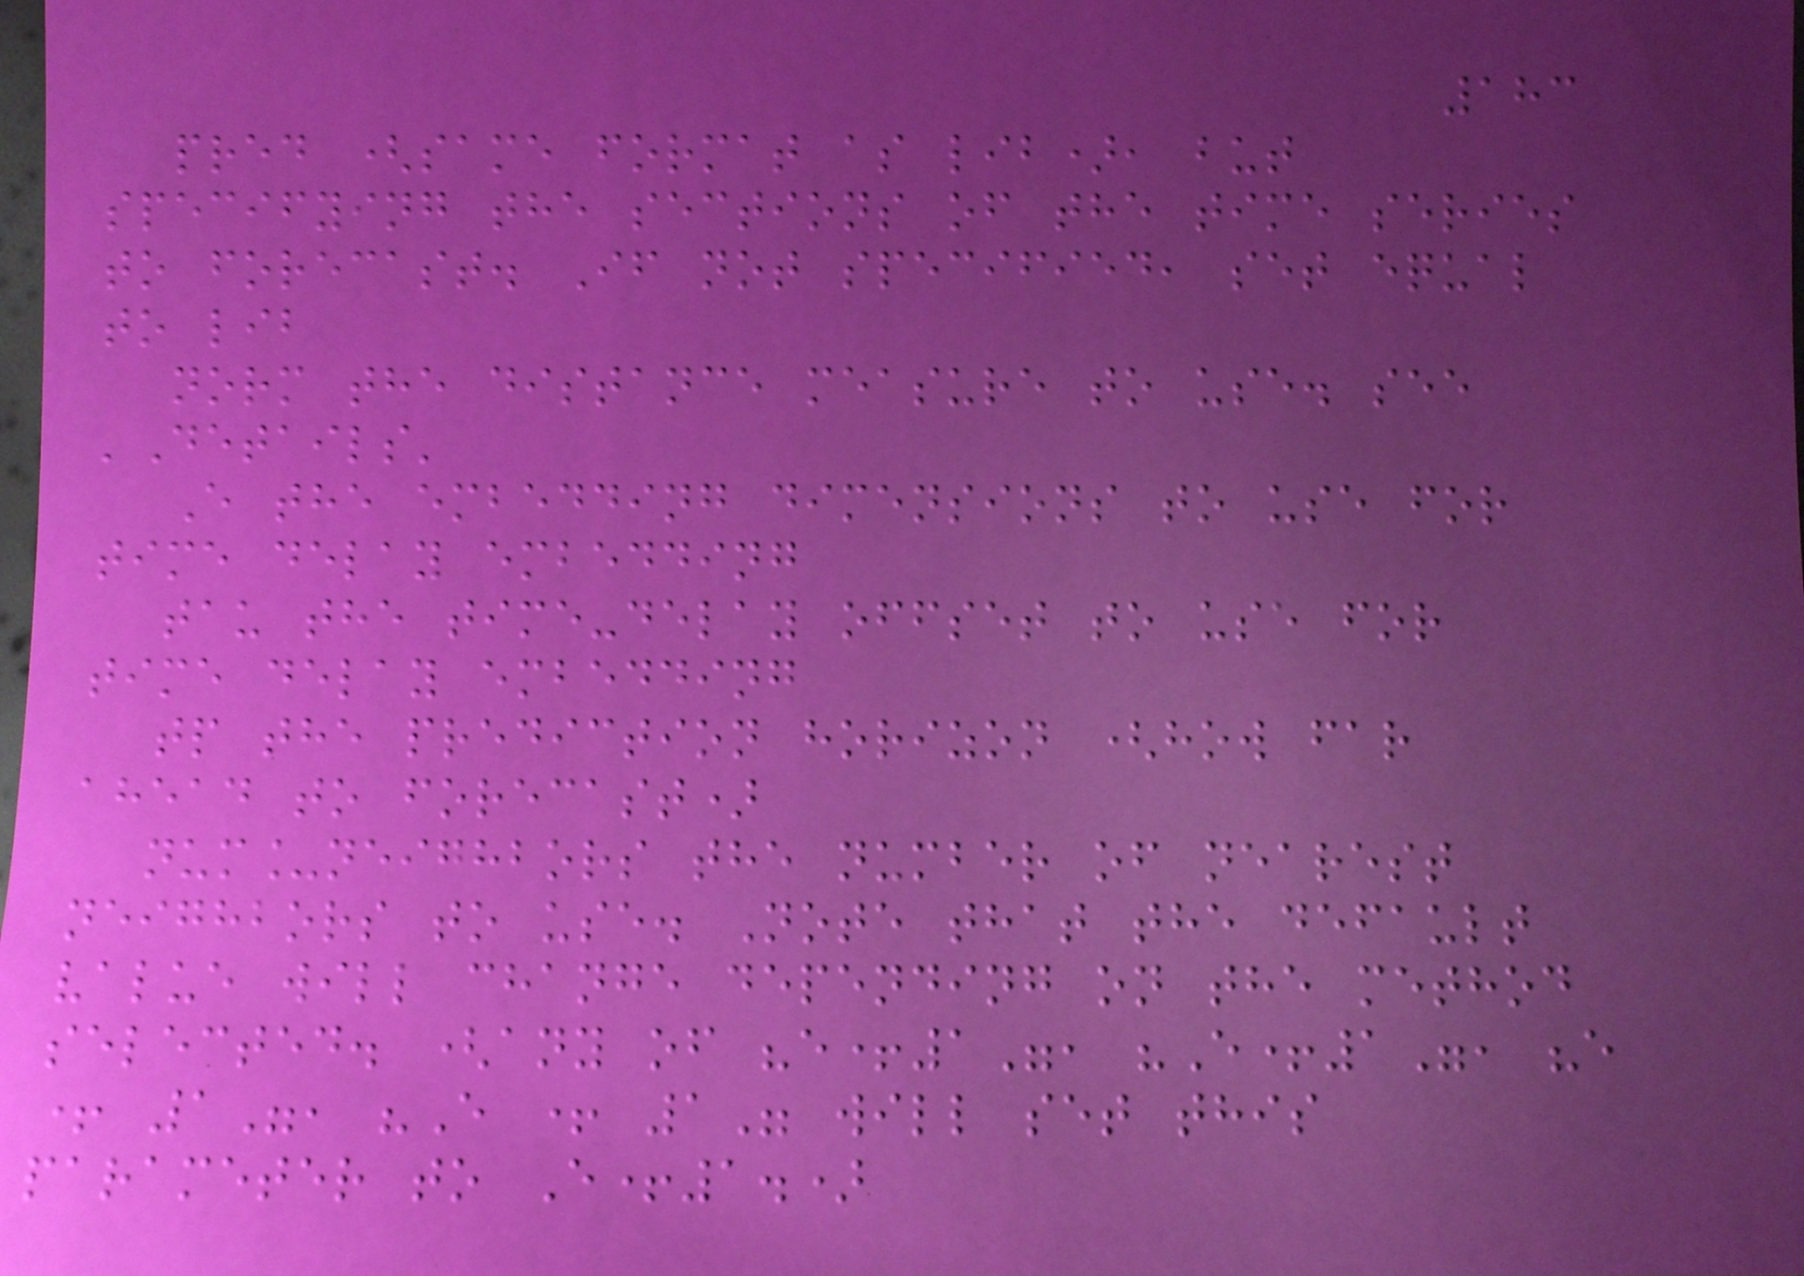183
pred (same format as lib), but
specifying the sections of the time series
to forecast. If not specified, set equal
to lib
norm the distance measure to use. see
'Details'
E the embedding dimensions to use for
time delay embedding
tau the time-delay offset to use for
time delay embedding
tp the prediction horizon (how far
ahead to forecast)
num_neighbors the number of nearest
neighbors to use. Note that the default
value will change depending on the method
selected. (any of "e+1", "E+1", "e
+ 1", "E + 1" will set this
parameter to E+1.)
